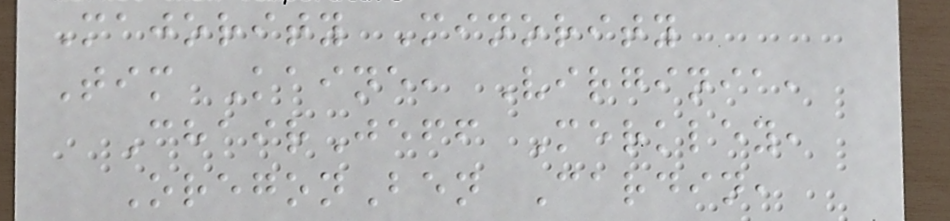Majority Minority
Tim Kaine, Virginia,
ChairJeff Merkley,
OregonBen Cardin,
